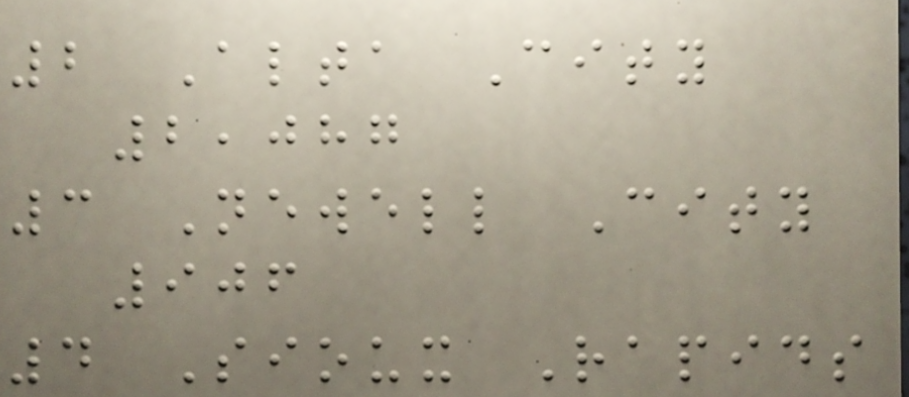2 Alta City
2,087
3 Newell City
906
4 Sioux Rapids
